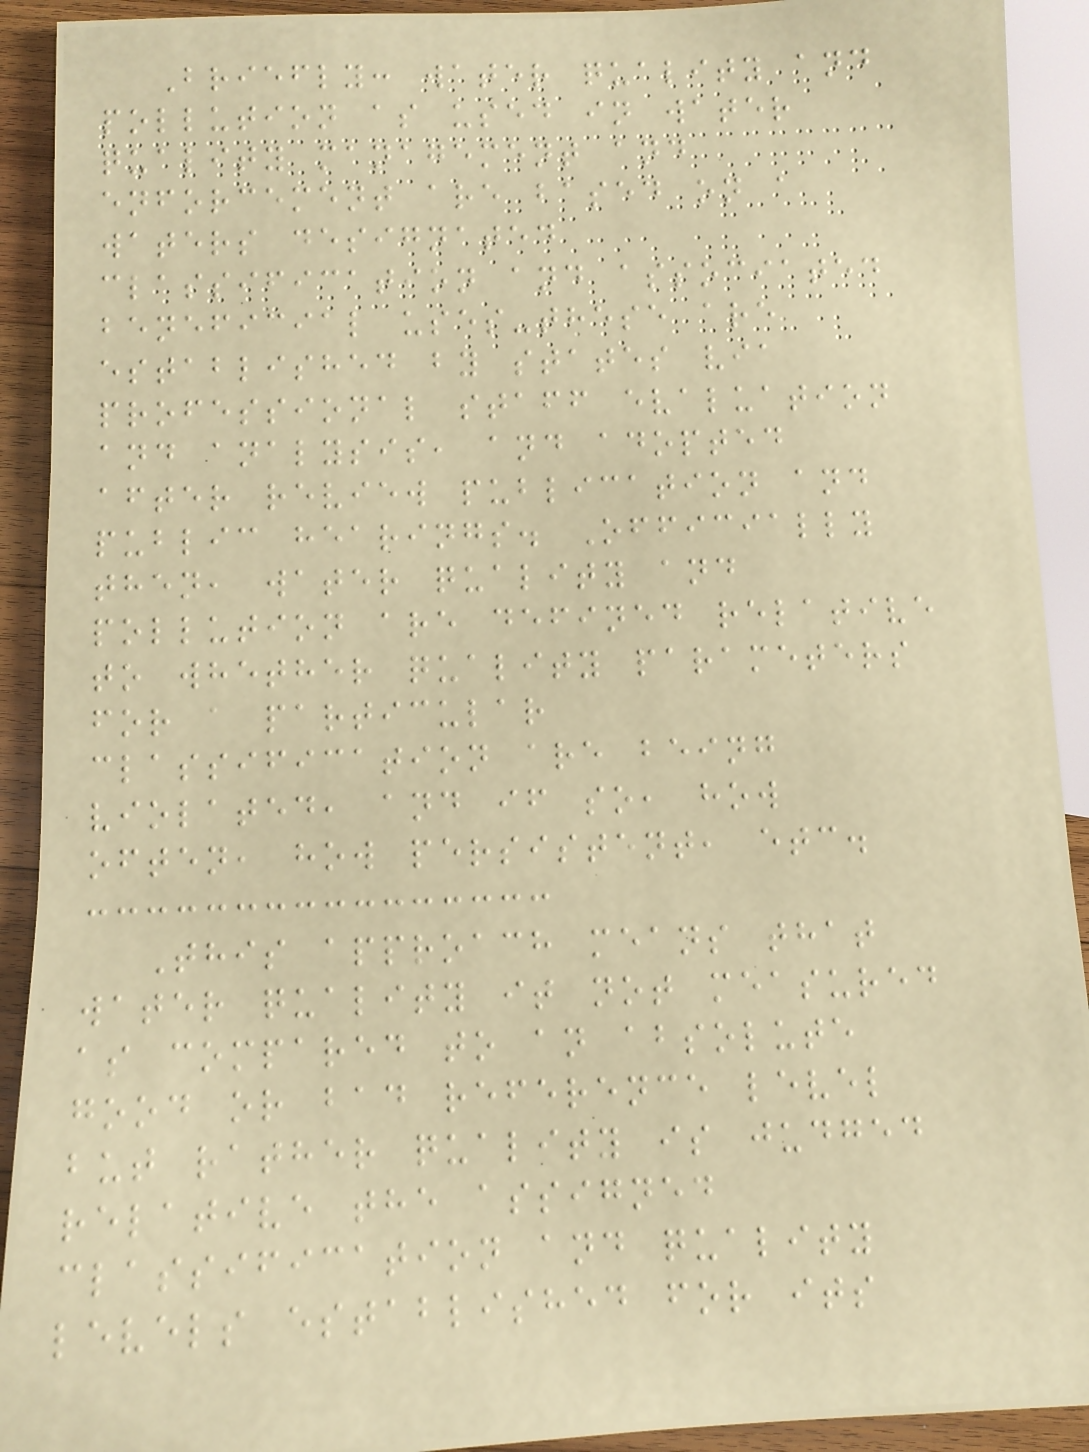Briefly: water quality and
pollution as used in water
quality management and
enforcement are based on a
waters designated
classification and associated
beneficial uses-these are
established by states via
professional staff evaluation
and analysis, and adopted
after review publication and
public hearings. Officially
then, water quality and
pollution are defined relative
to whether quality parameters
for a particular
classification are being
violated, and if so, how
often, how persistent, etc.
This approach means that
water quality it not measured
as compared to an absolute
good or bad reference level
but rather quality is judged
relative the assigned
classification and quality
levels established for its
